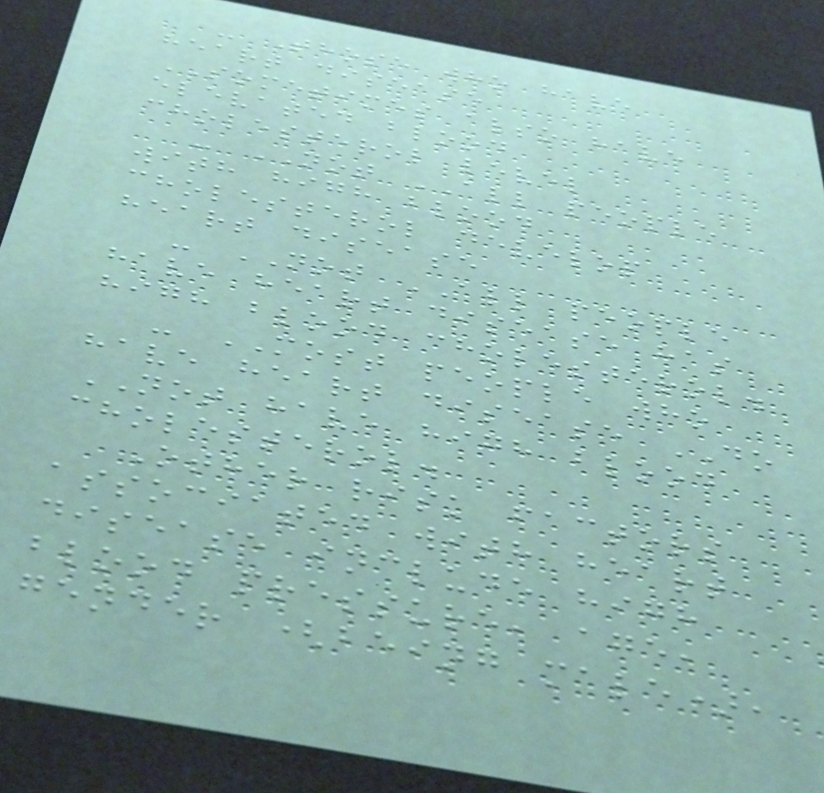- Those who have
heart disease
SOMETIMES also have
elevated blood
cholesterol level
- NOT ALL people
with high blood
cholesterol develop
heart disease
- NOT ALL people
have heart disease has
high blood cholesterol.
- MOST people who
have heart disease DO
NOT have high blood
cholesterol.
Other risk factors
associated with heart
disease include high
blood pressure, age,
gender (being male),
